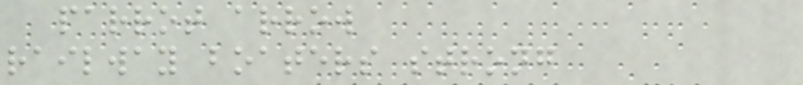parrot arrow
railway boaters strong
